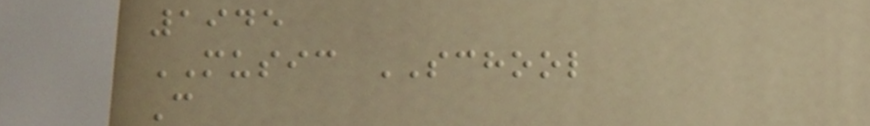1945
MUSIC SCHOOL
C
